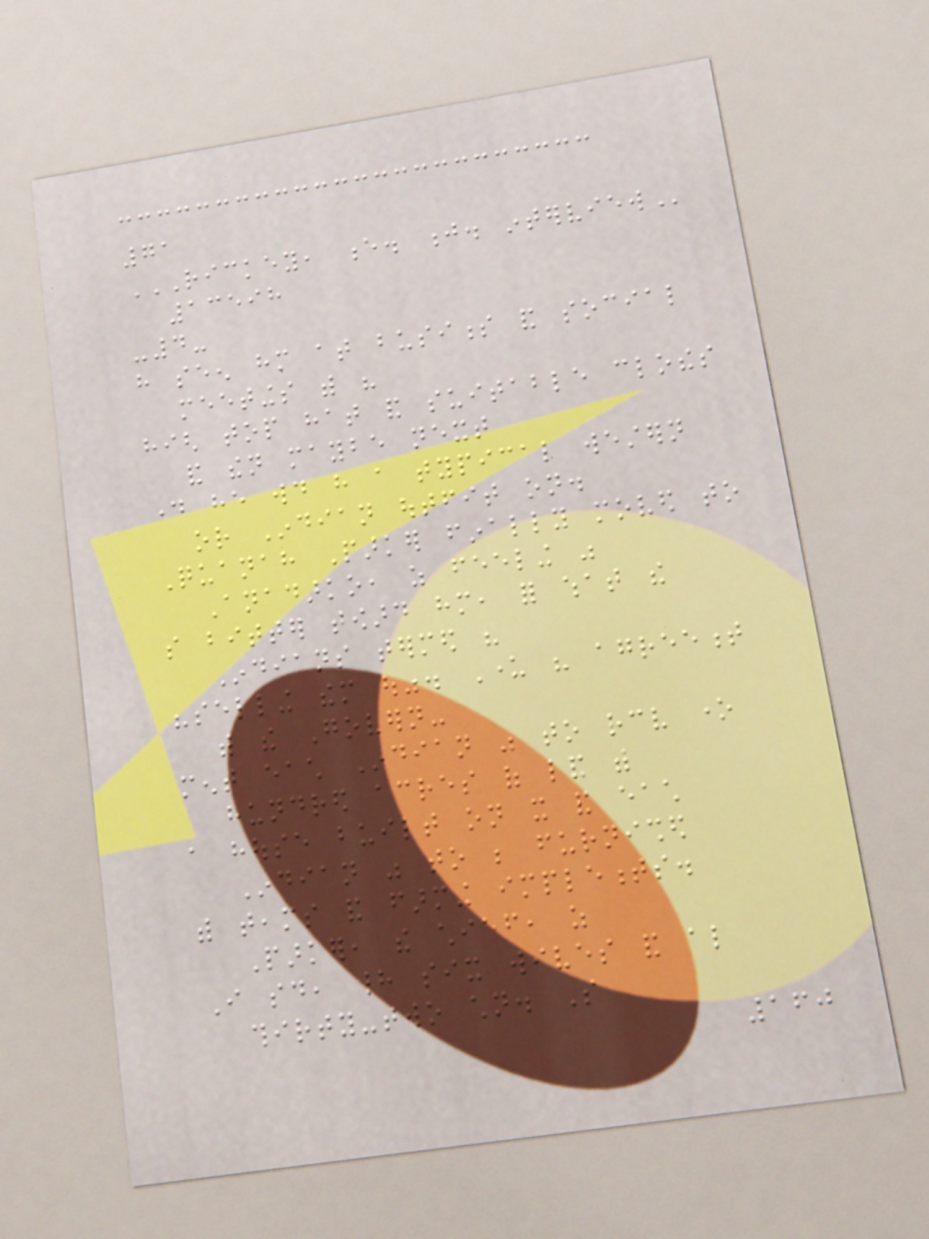71
RICKEY, E. J. INTERVIEW
13598
-4-
have seen him at business and social
meetings with his
high top hat and suitable clothes
and then maybe next
day he would have a typical western
or Indian outfit on.
Quanah Parker finally moved to
Anadarko, as feeling was
so bitter toward him, for what the
Indians termed his
"selling them out". Under his agreement
with the Govern-
ment each Indian was to receive one
hundred acres of land with
a house built on it and each
Indian was to be furnished
with teams and farming implements.
Parker, the chief, as
I said, had six wives and also
thirty-two children. So
160
